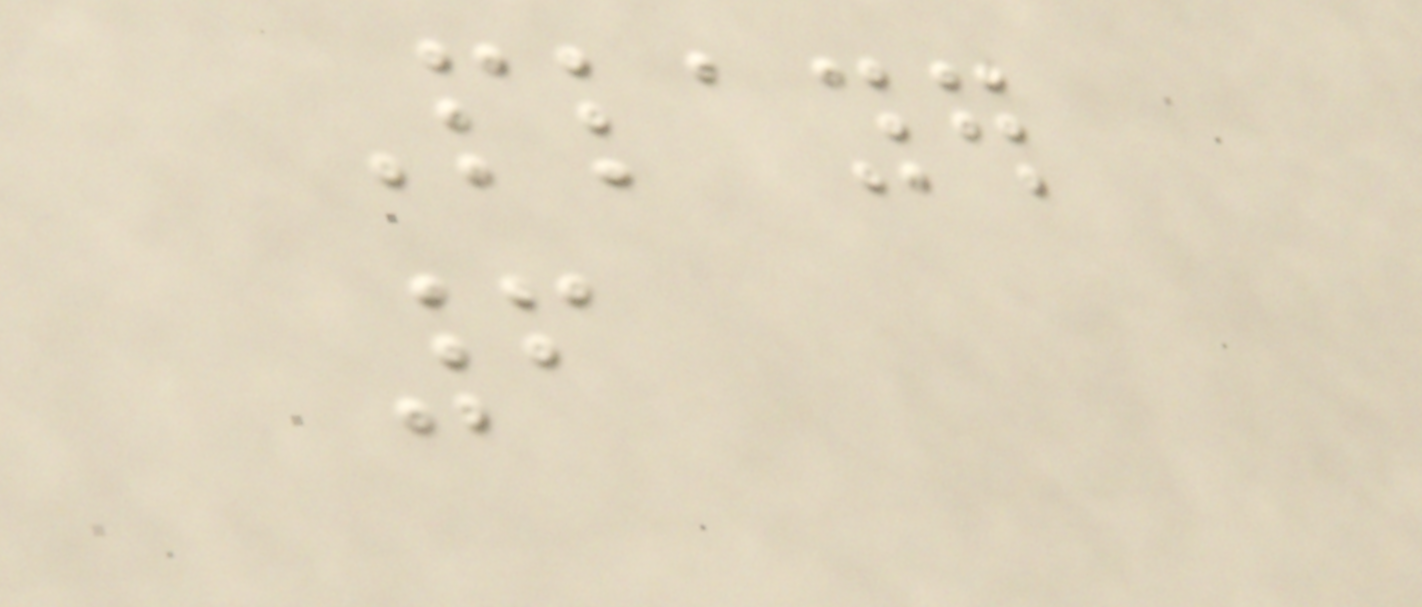Player
6
